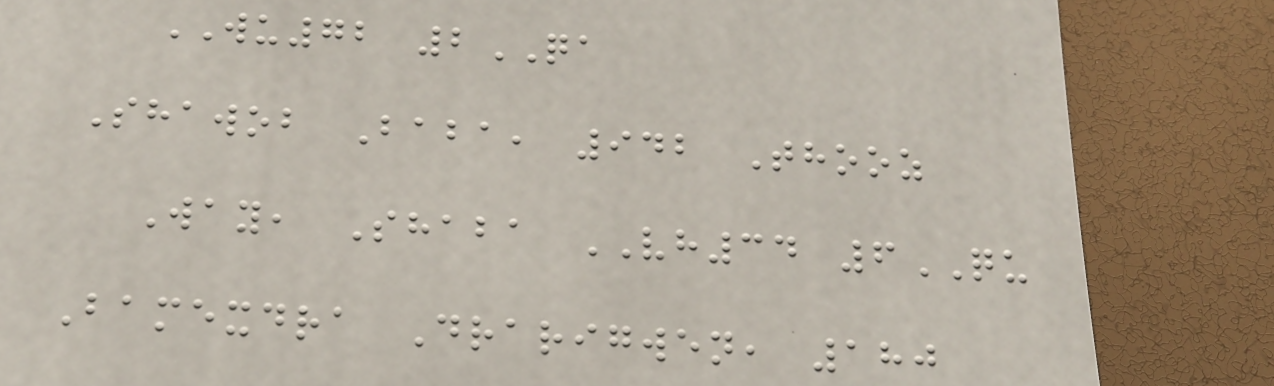WU72 2QA
Shawob Baba, 942 Thooz
Way, Shaba VH34 6QU
Bamexdra Drarigwen, 180
